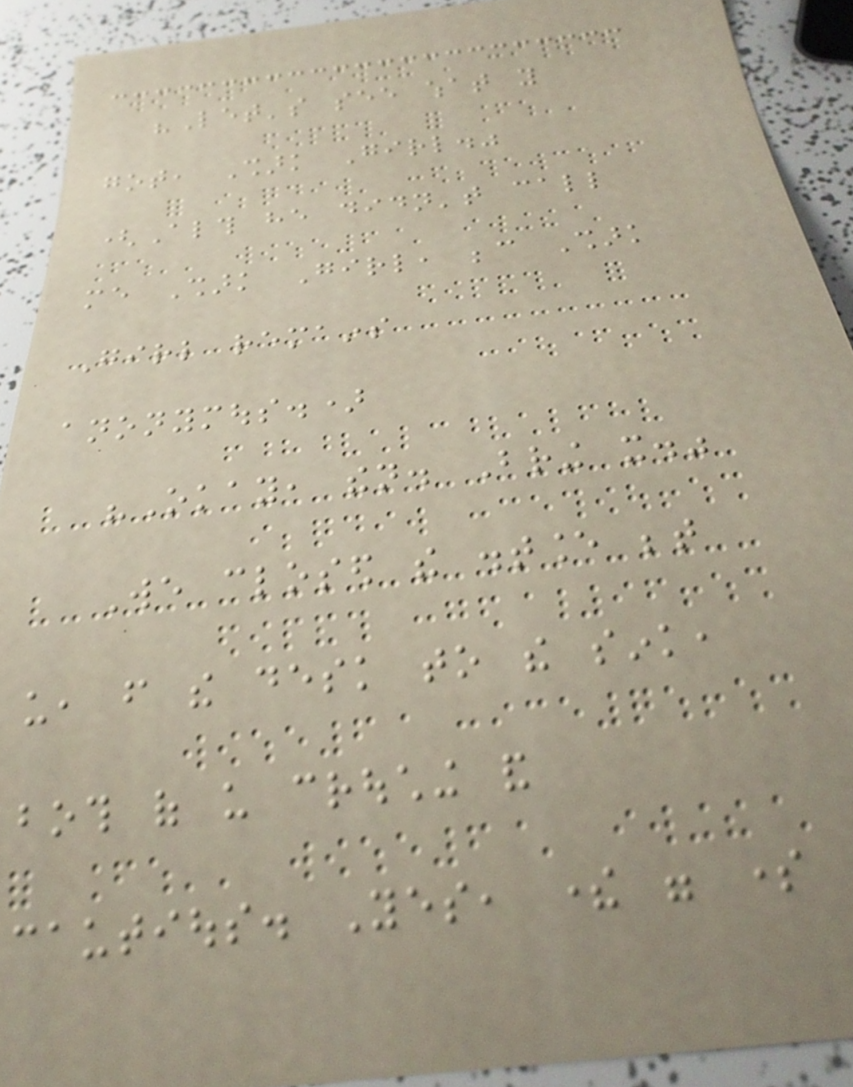"Let's see what you
got, Shark Girl."
(Although he didn't call
me Shark Girl, because Shark
Girl remains
anonymous.)
"Okay, then. Bring it."
We closed the distance between
us, from the desk to the sink,
both of us crouching and
cautious. Yes, there were some
